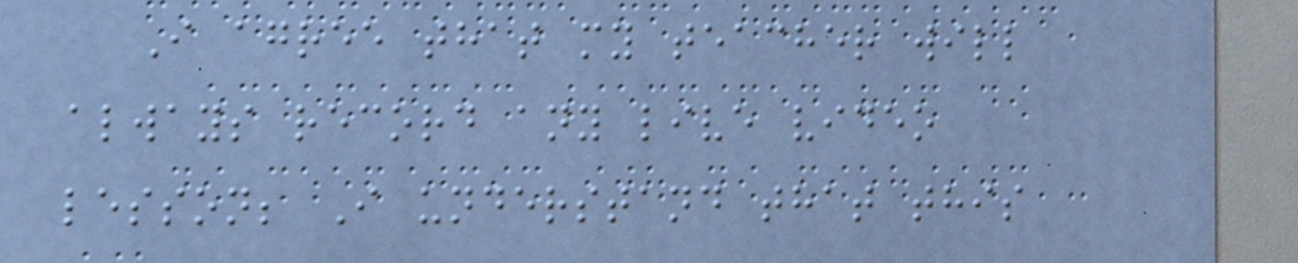I agree that my teacher will
always record any live video
lesson; I understand that this
